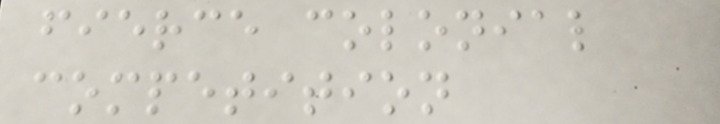fierce colonial
competition
